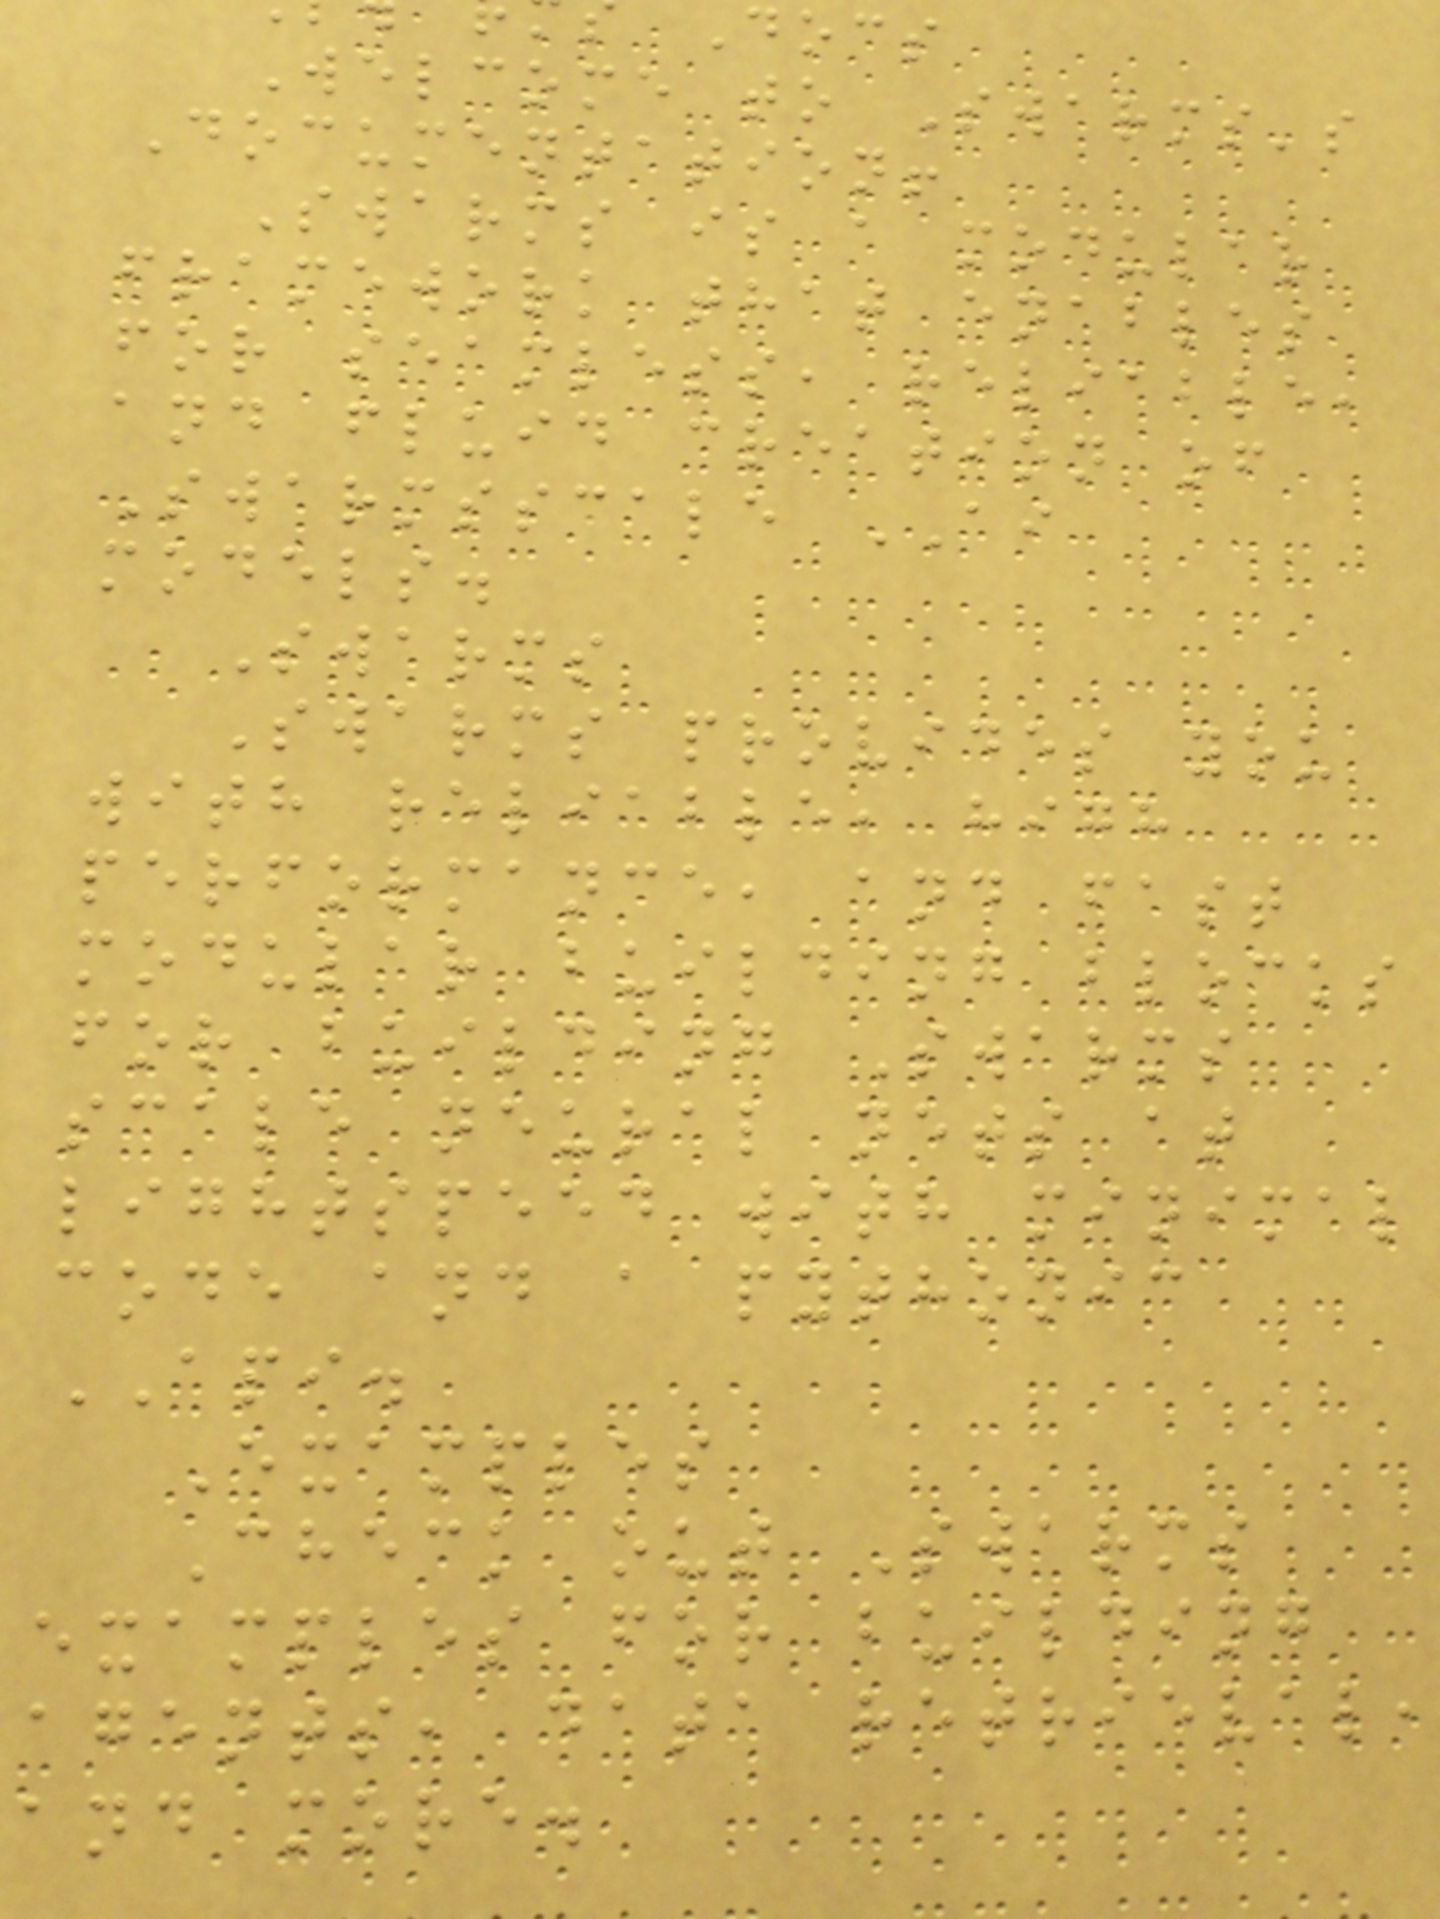Docs
Welcome to Swarms's
Documentation!
Swarms is a modular
framework that enables
for seamless, reliable,
and fluid creation of
Swarmsscale AI
models.
Swarms
Swarms provides you
with reliable, high
performance, and fast
modular building blocks
for building Swarms
scale neural nets at
lightspeed with minimal
code and a pythonic
API.
Examples
Check out Swarms
examples for building
agents, data retrieval,
and more.
